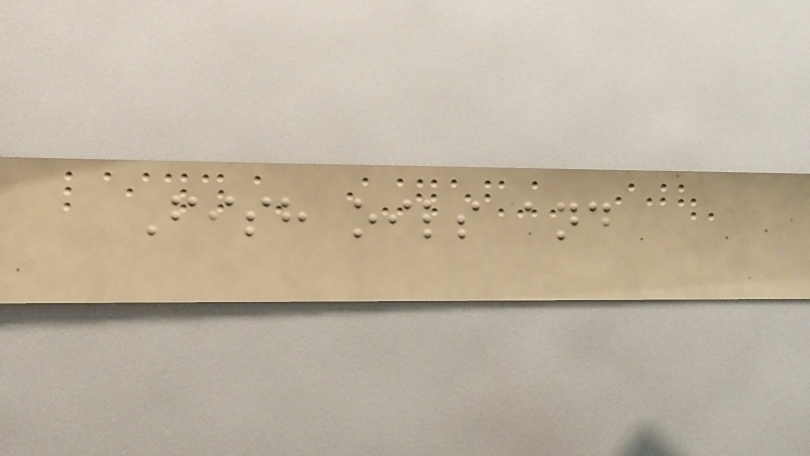Fish oils and
